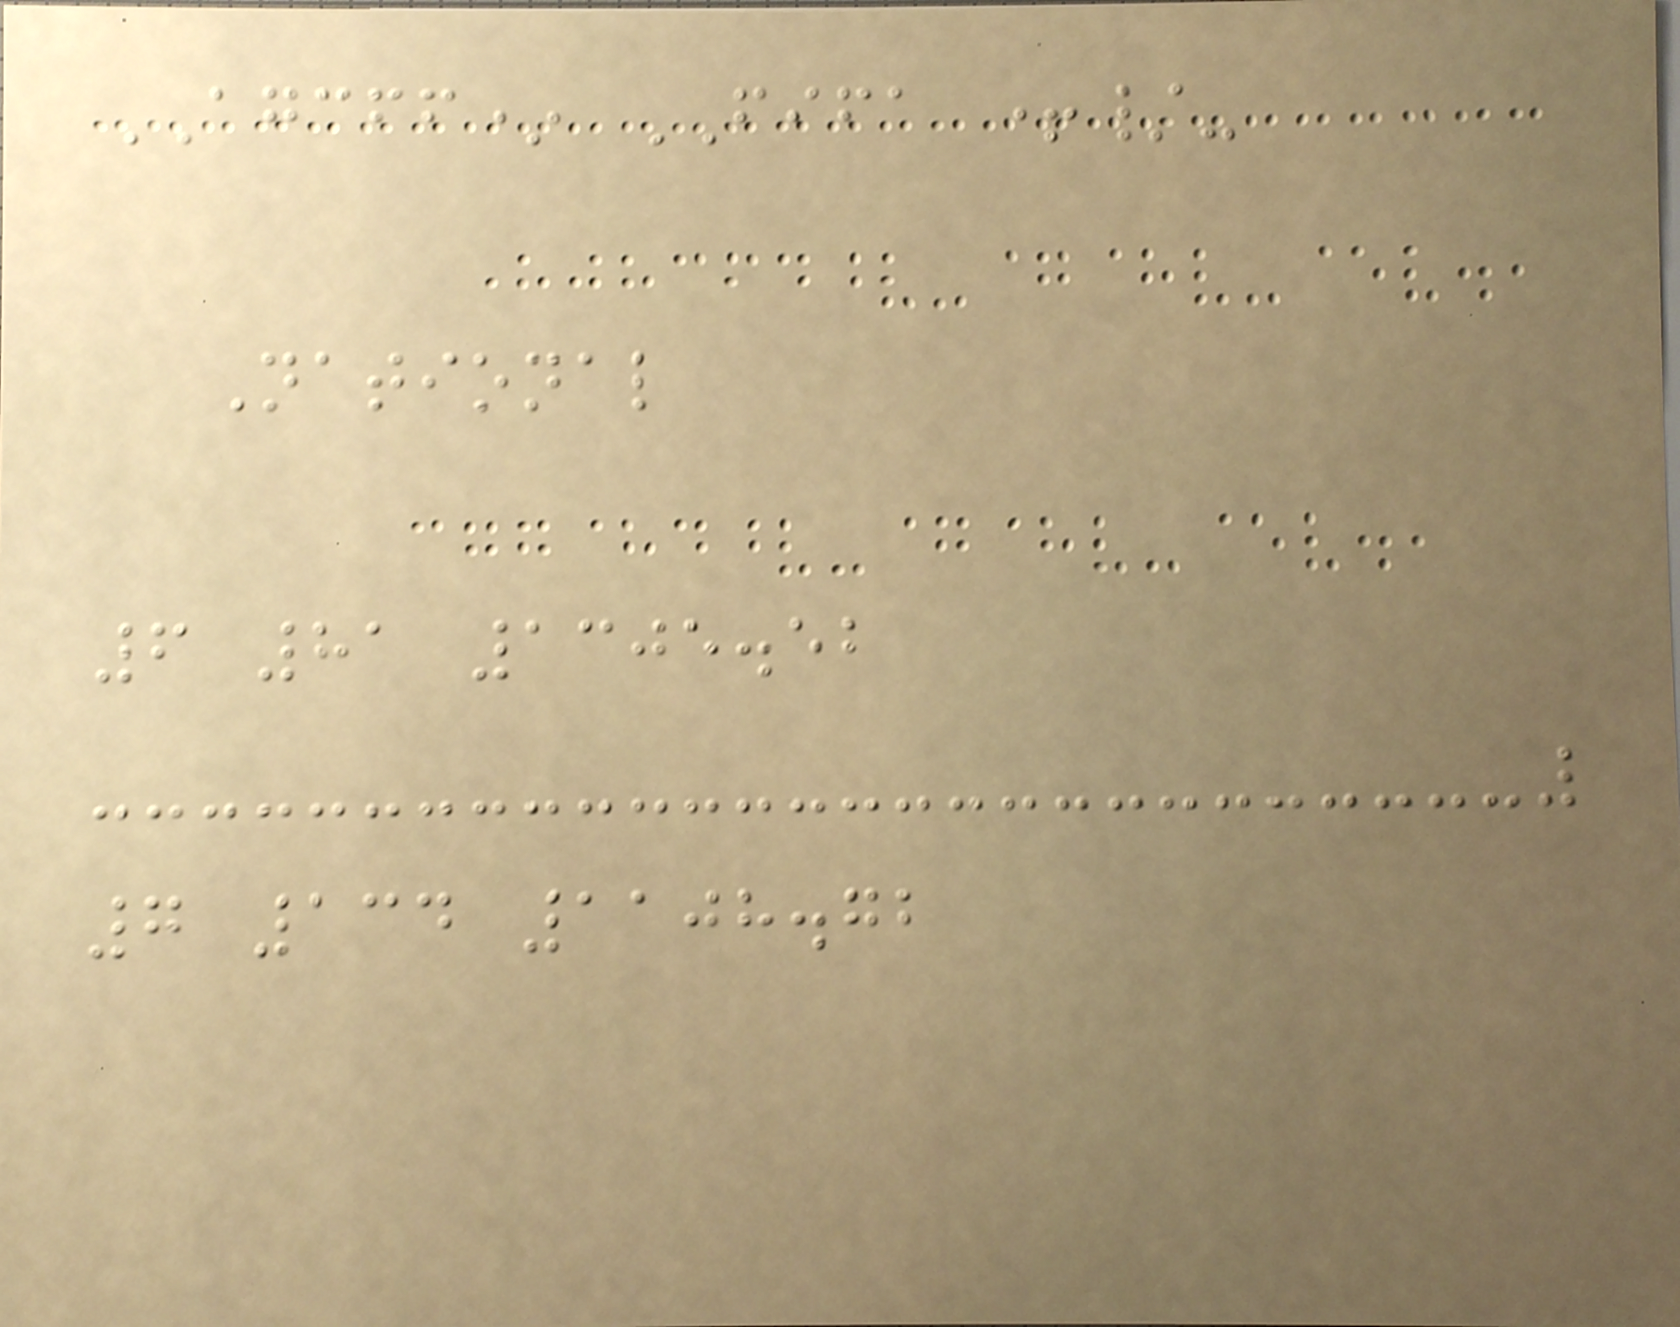AGCFF* FIFA +/-
National
6 81 1305.52
7 134 1108.72
